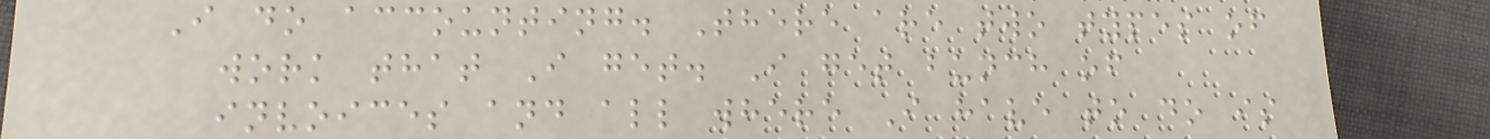I do accounting. There are two types of
work that I get. I get bunch of
invoices and all where I have to do is
